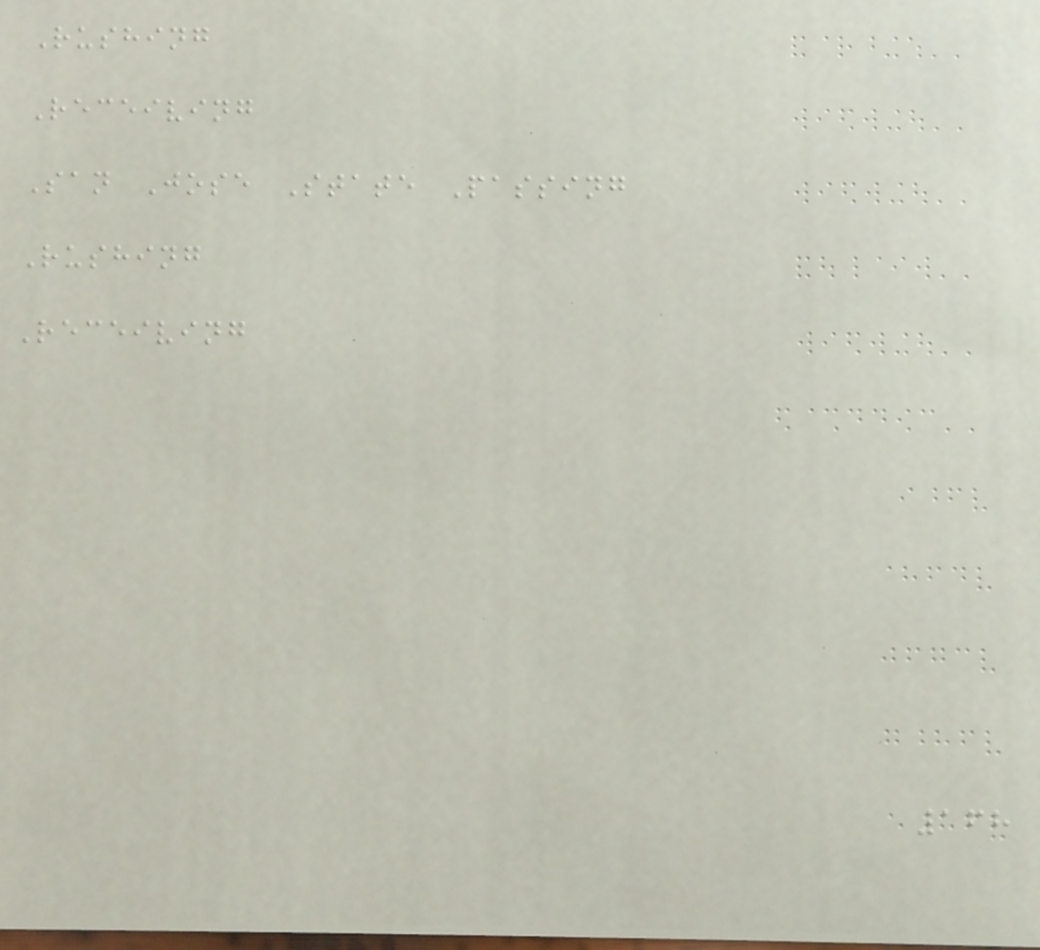Rushing
Receiving
San Jose State Passing
Rushing
Receiving
168
